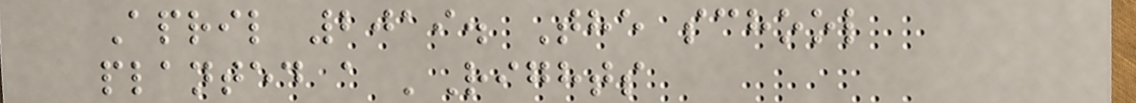April 2019. The school
planted a 'Rights
